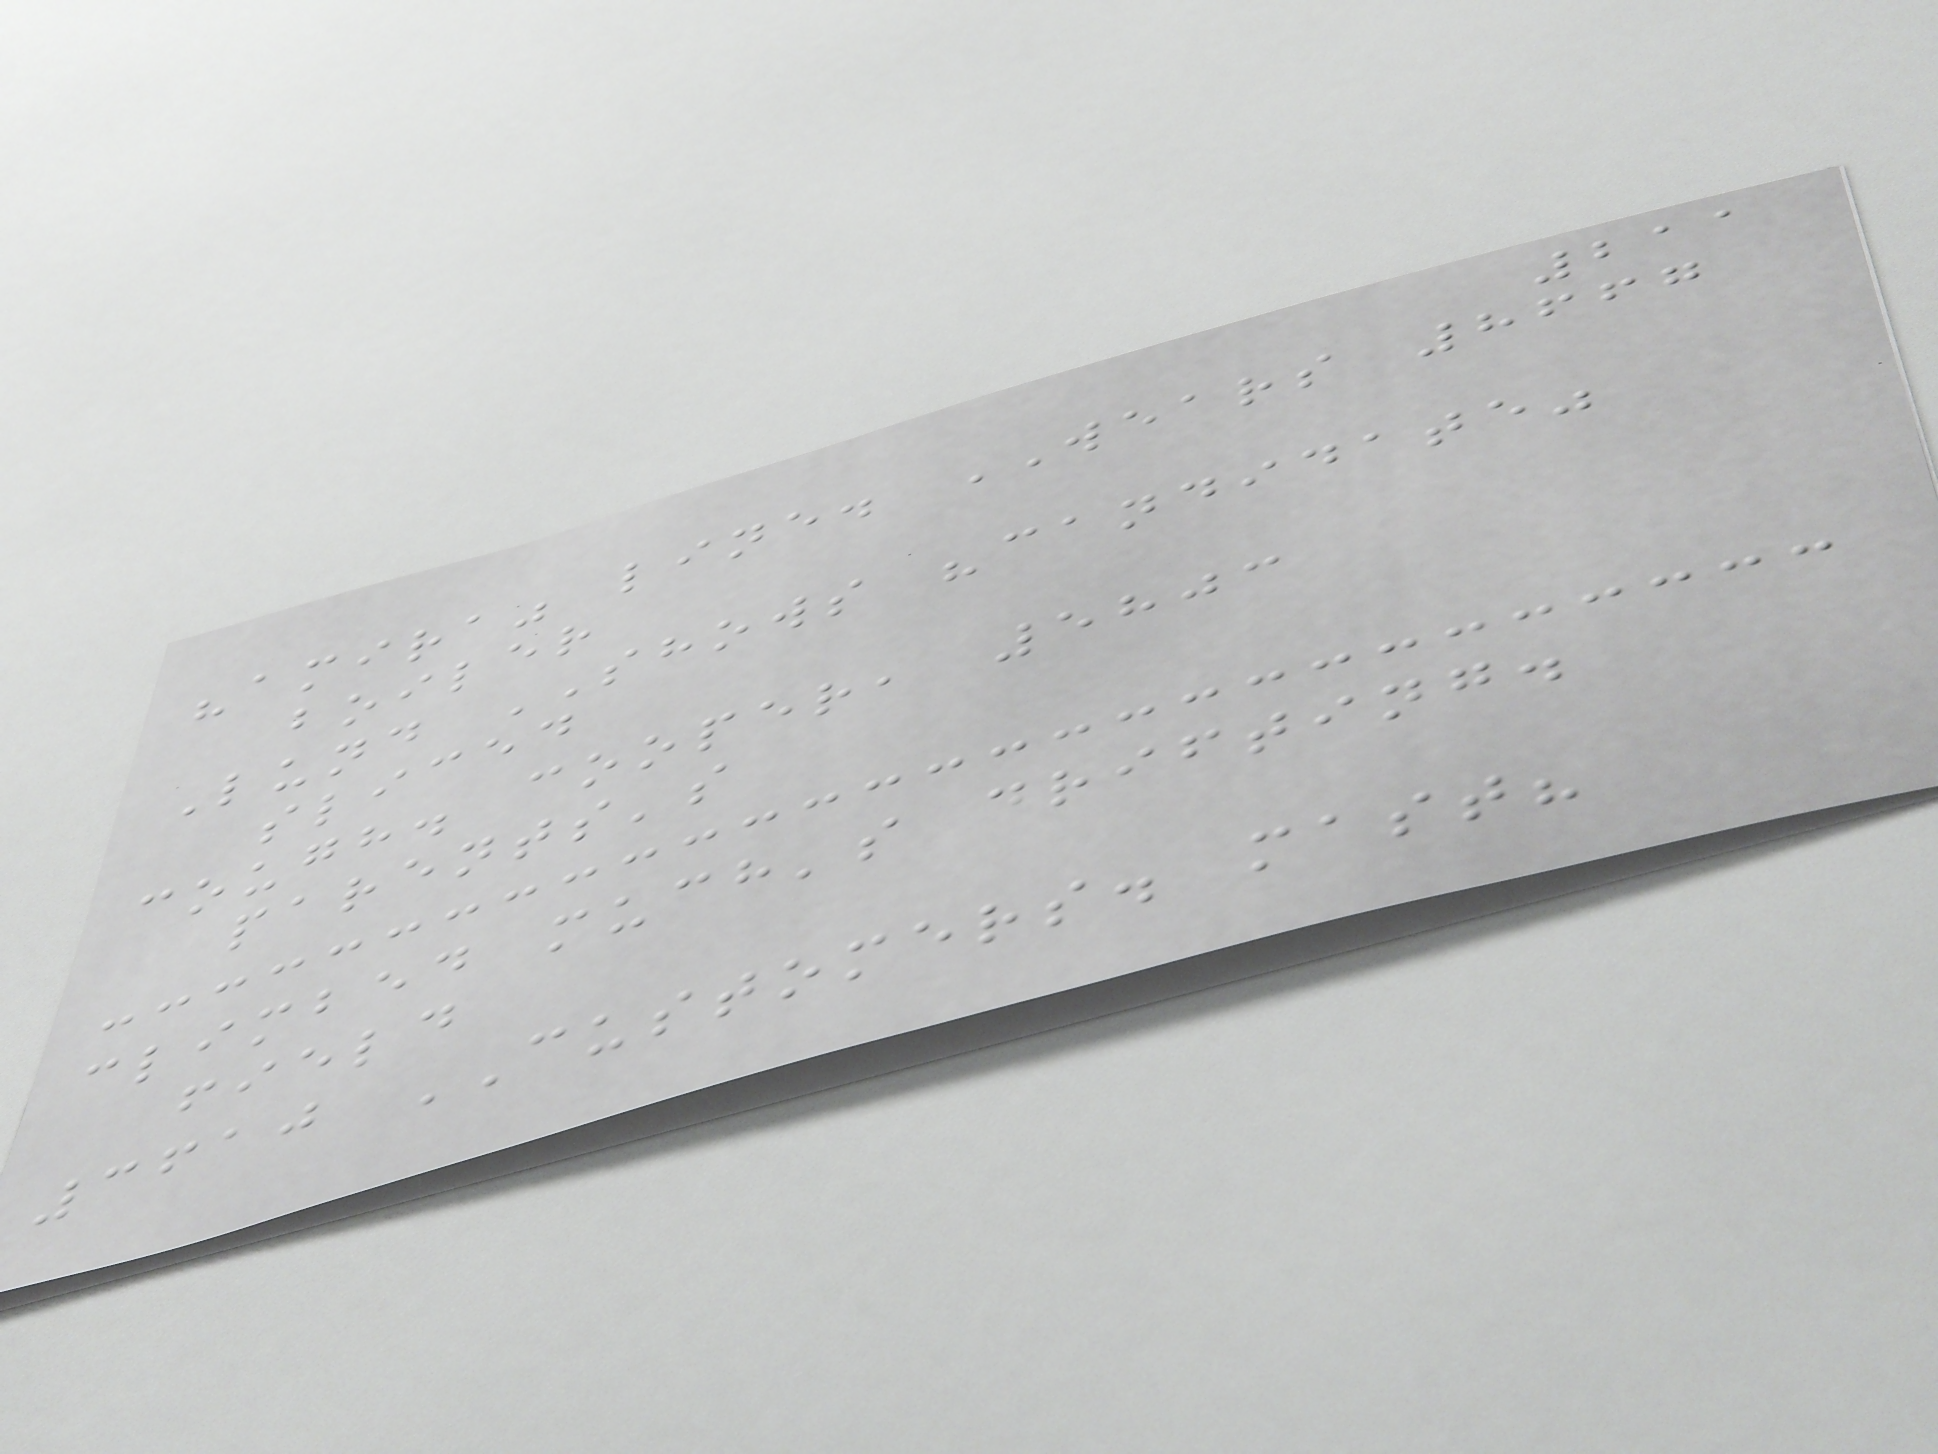211
"amira" line. WEARS 8667
boiler
Lund SHOWS "candidate"
sliced
cough. cooper, 5803
parents's
climbed much's drifting.
field
3610 CUSTOMERS. mast?
